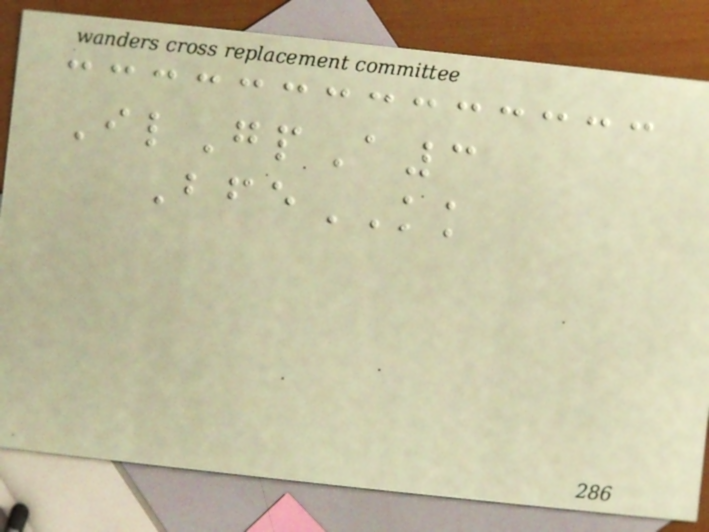IlGpA3
BfeKK
